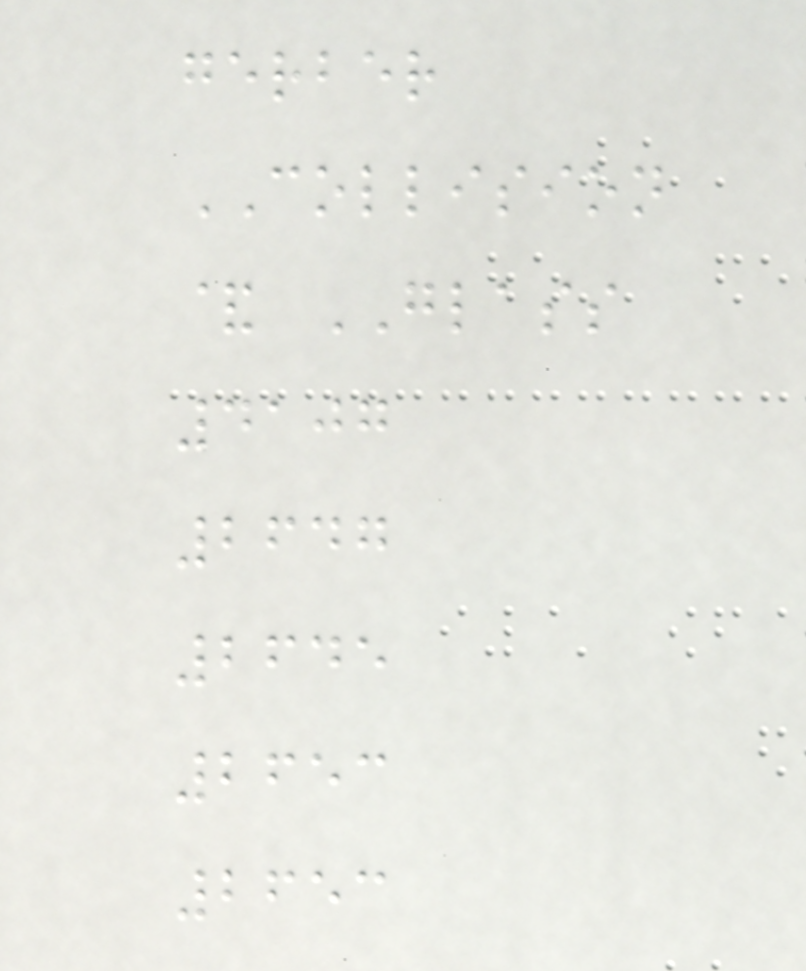gerber
COLLISION
& GLASS
4107
2647
2645
2653
2653
